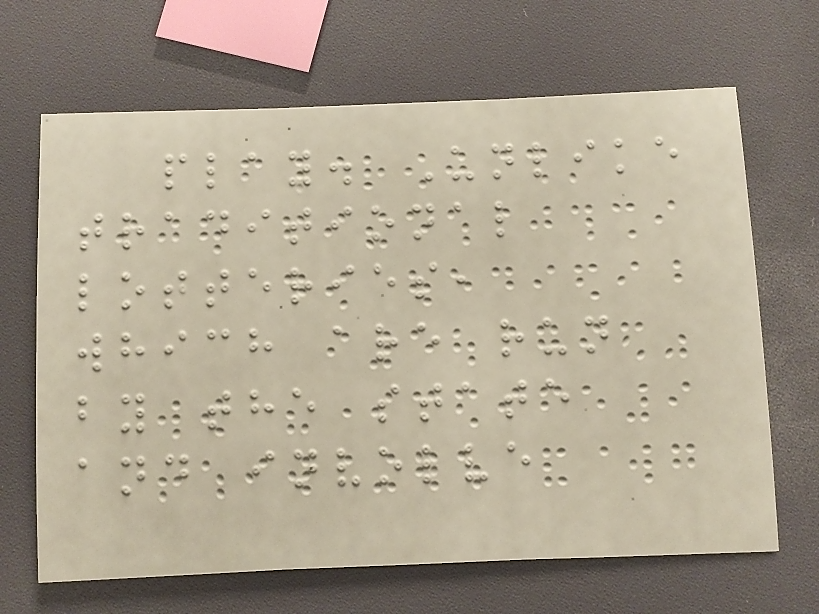play. Unlike
traditional
lotteries,
which are run
by the state
and involve
